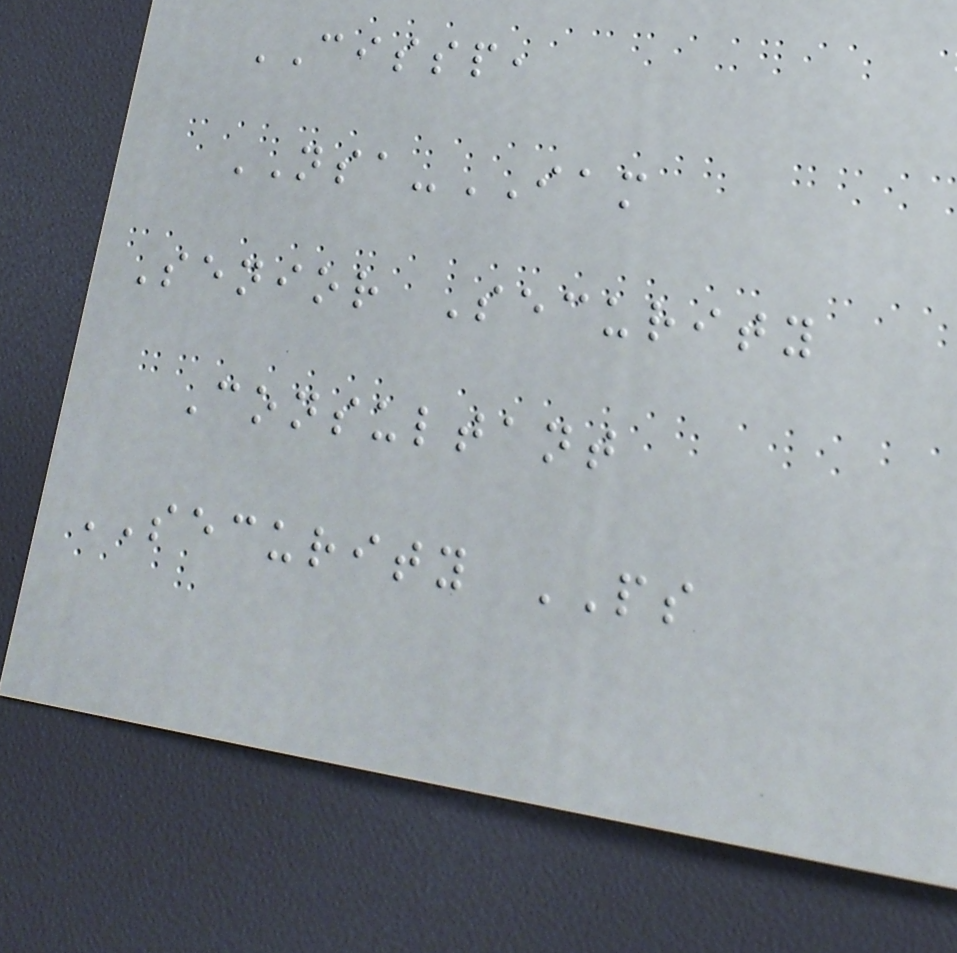CISSP,
NSA-IAM
Senior Security
Consultant
SECURITY PS
